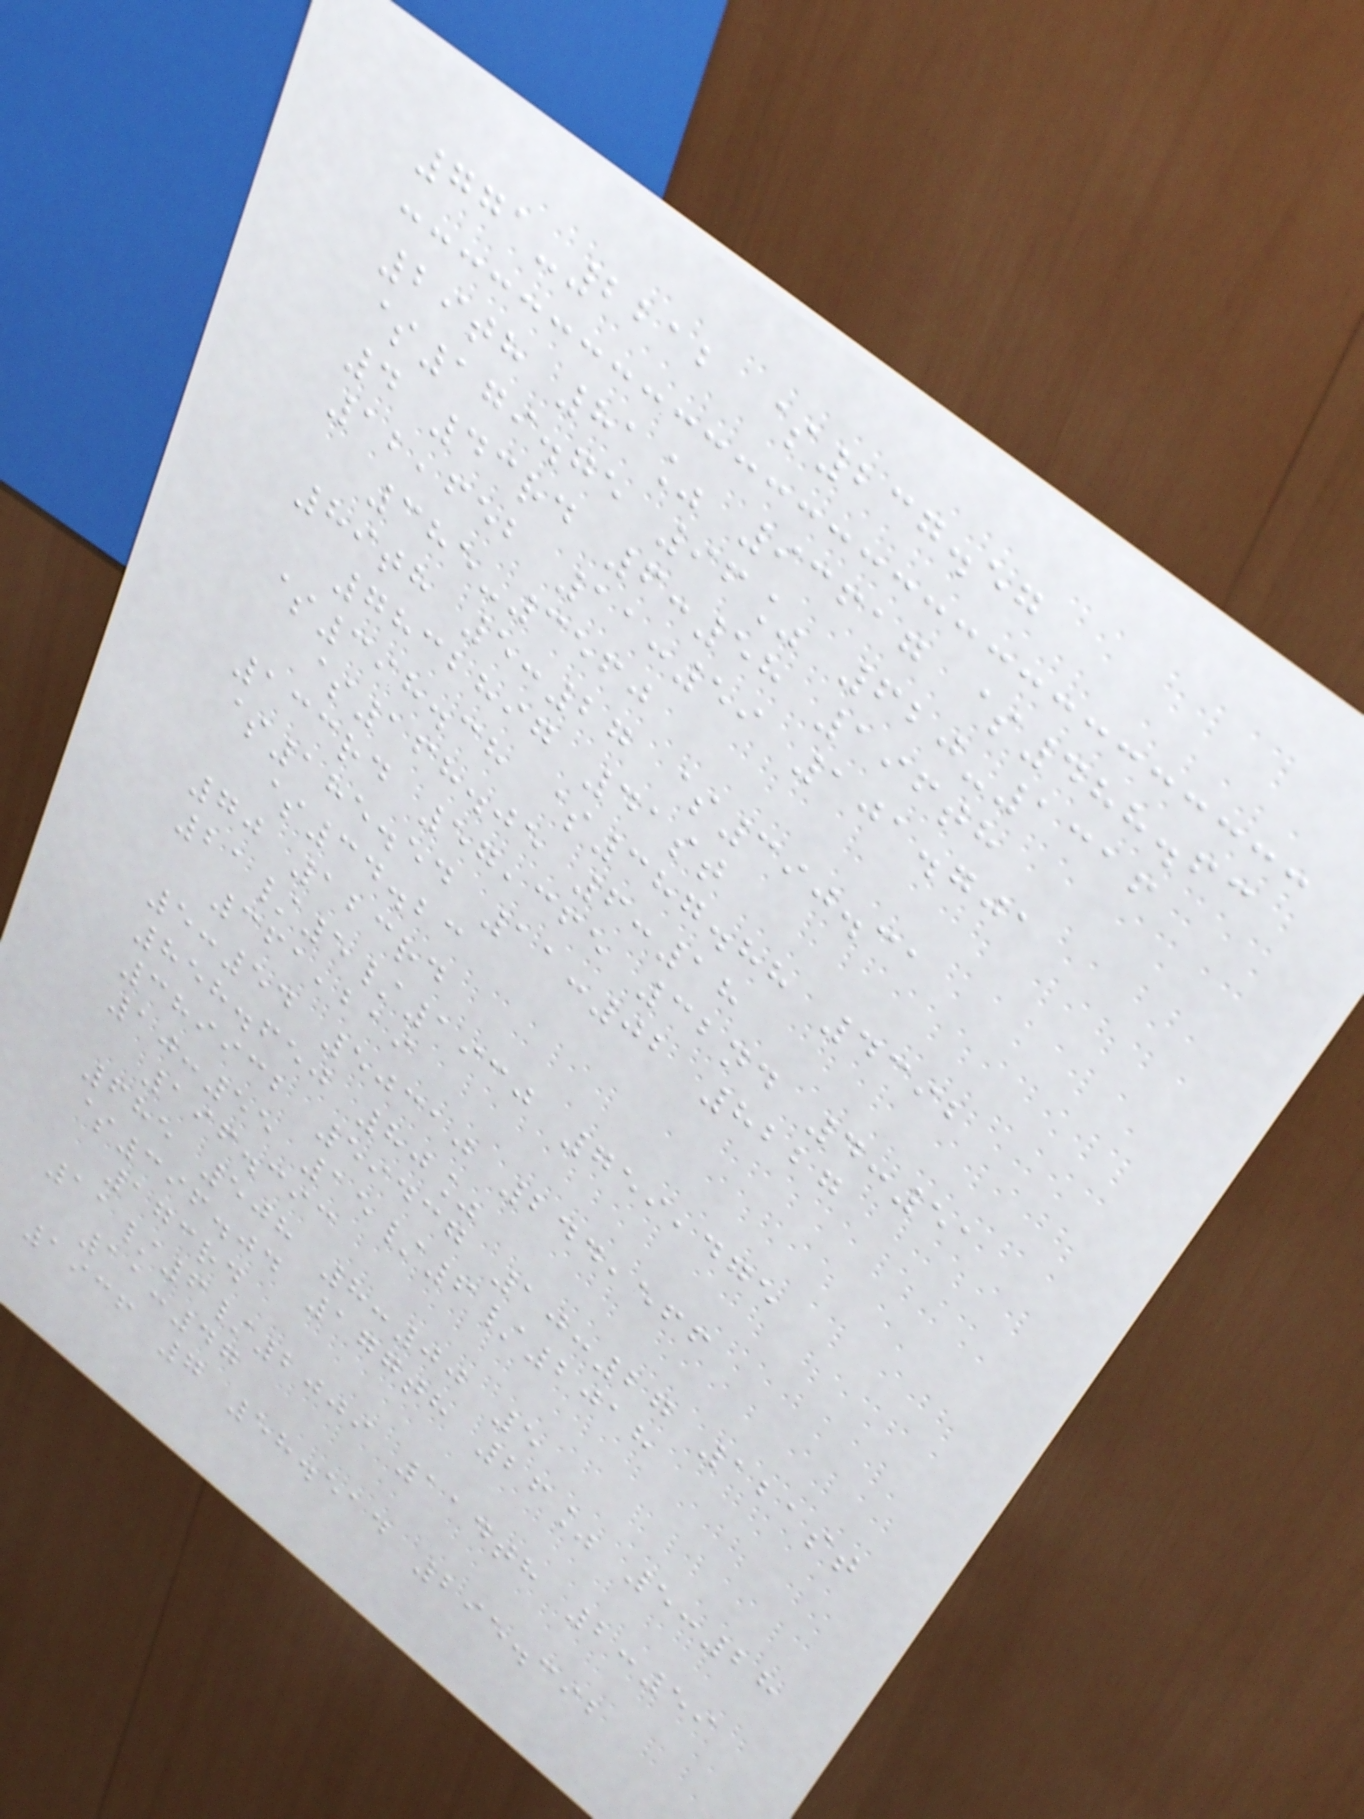771-2212 $237.57
29th 81% 93617 $488.63
$179.75 96% 620-1316
4 43rd 6:58 196th
12,652 11:59 101.701
385-3560
89th 5:27 $390.31
7832897 41st
$398.38 $387.88 4392
$168.05 6:18
133rd 57,365 32nd 4:51
$185.54 11:02 8227
$34.23
70 123rd
21/5/1930 759,475
361,219
5:54 50310 244,566
858.650 80%
389932 59437 10:27 121st
10:55 15/6/2018
196.393
685 508 8:00 5
$396.04 177th 26% 5:28
173rd
11/6/2009 114th 2:59
11:47
1936 7 58.514 295.392
